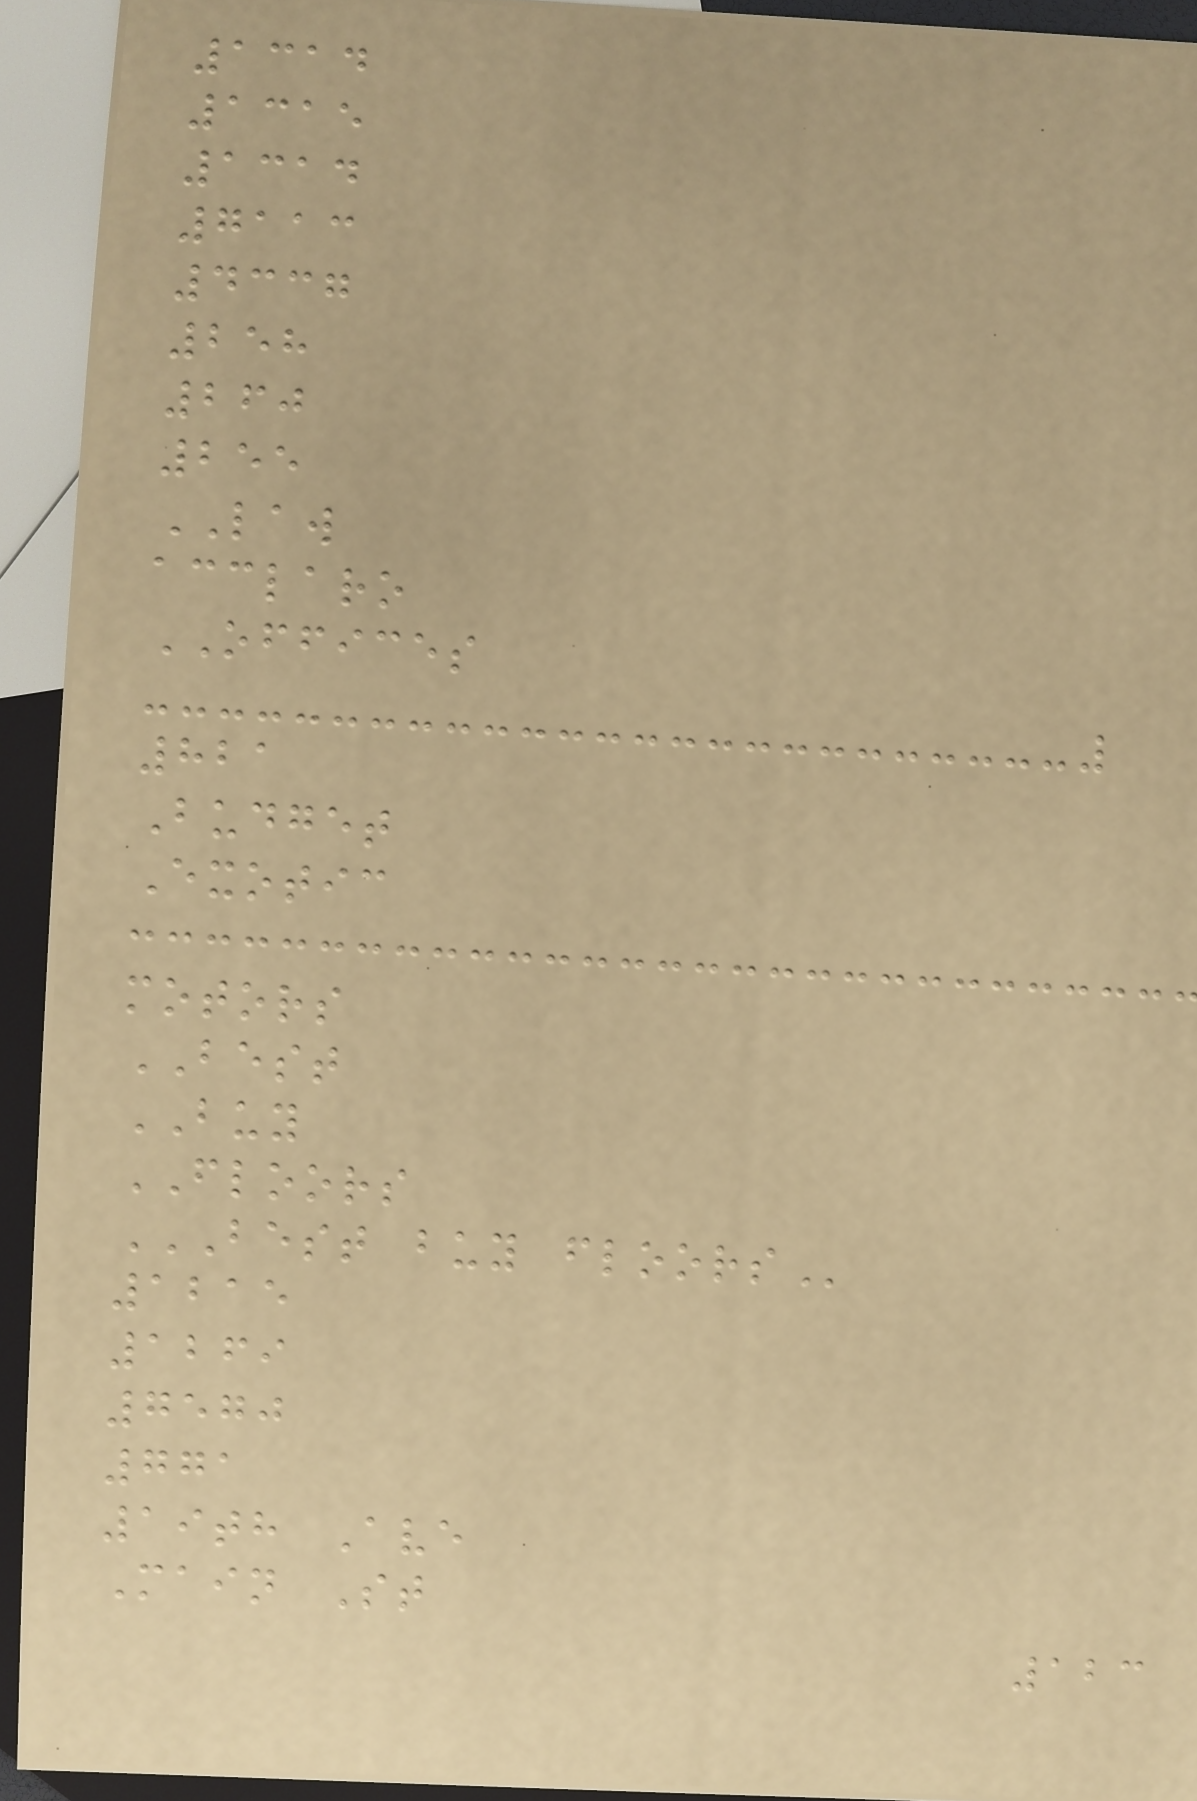1314
1315
1314
7113
4337
258
260
255
LAW
acclaro
OFFICES
821
Budget
Exotic
motors
BEST
BUY
FLOORS
BEST BUY FLOORS
1215
1269
7570
771
19th Ave
Main St
123
